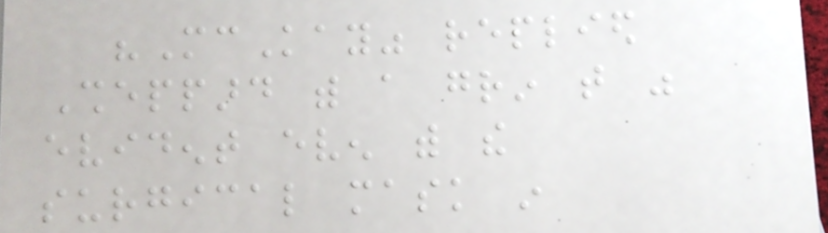"McKay" replied
Sheppard with a grin that was
evident even with the
surgical mask in
